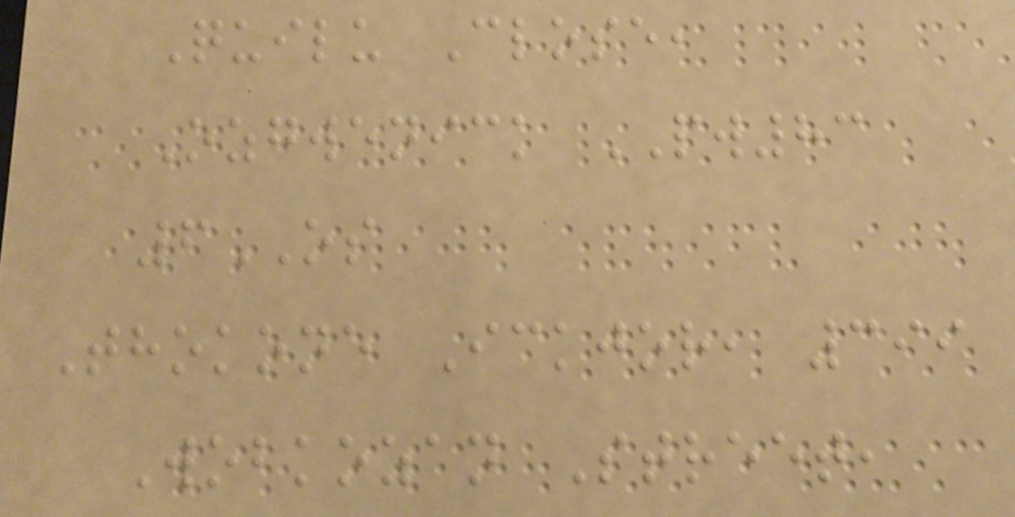Quilu Close,
Ozgwenick PW83
6OS
Thokone Ickjor, 399
Wobkozan Street,
